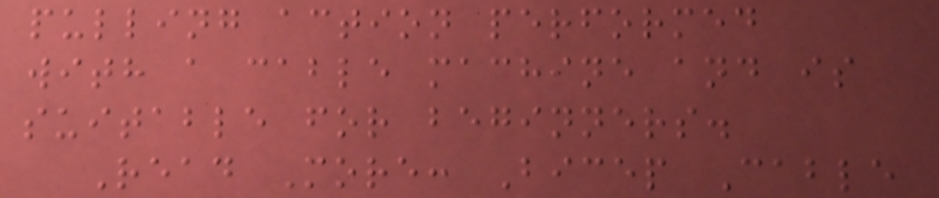pulling action performed
with a cable machine and is
suitable for beginners.
Read More: Bicep Cable
